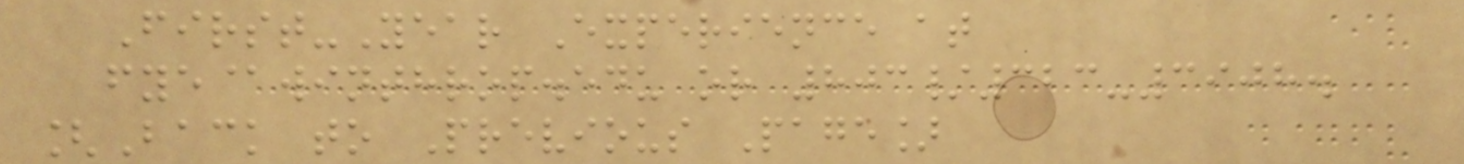First-Year Experience at
fye@winthrop.edu or 803/323-3908.
[Back to Previous Page]
